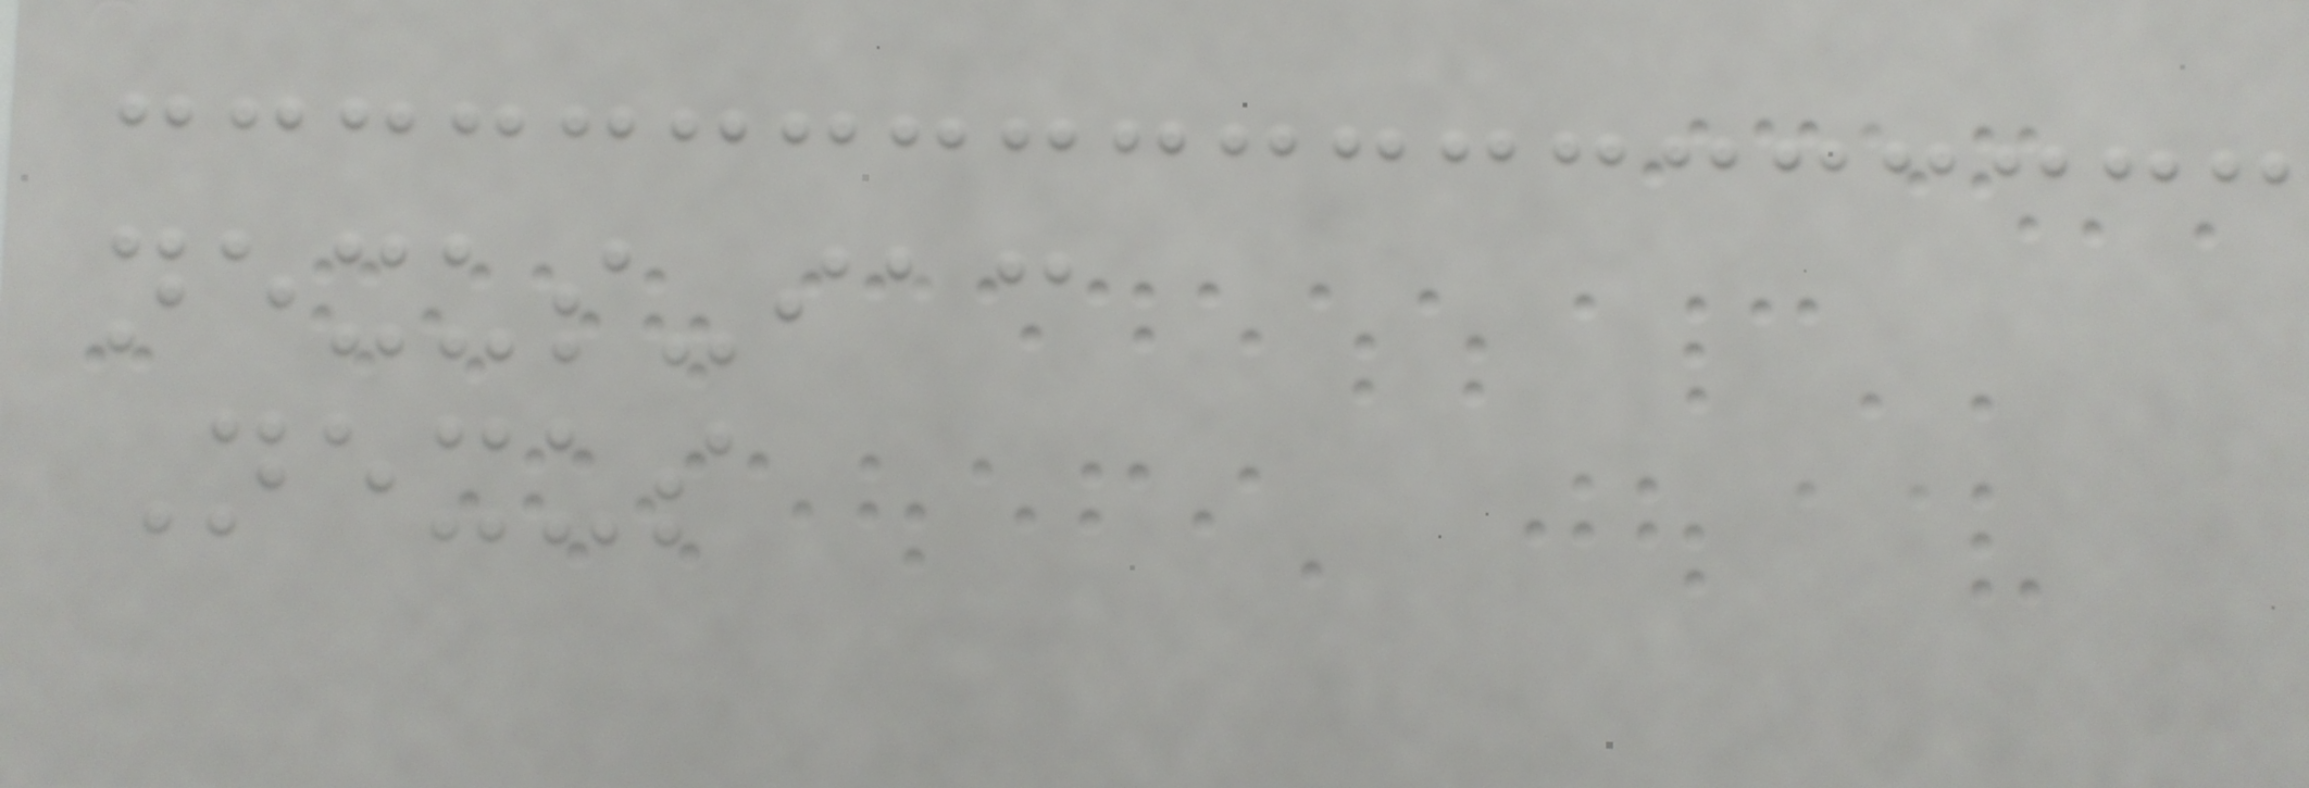nexus-iac
Nexus
